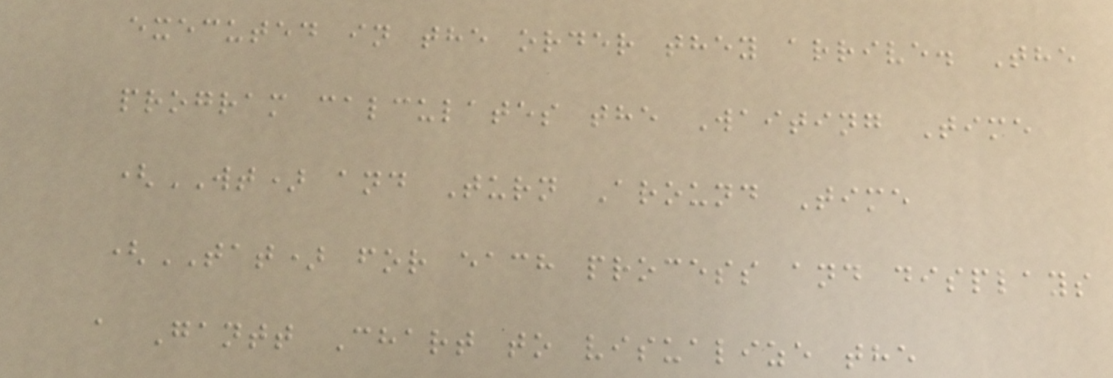executed in the order they arrive. The
program calculates the Waiting Time
(WT) and Turn Around Time
(TAT) for each process and displays
a Gantt Chart to visualize the
